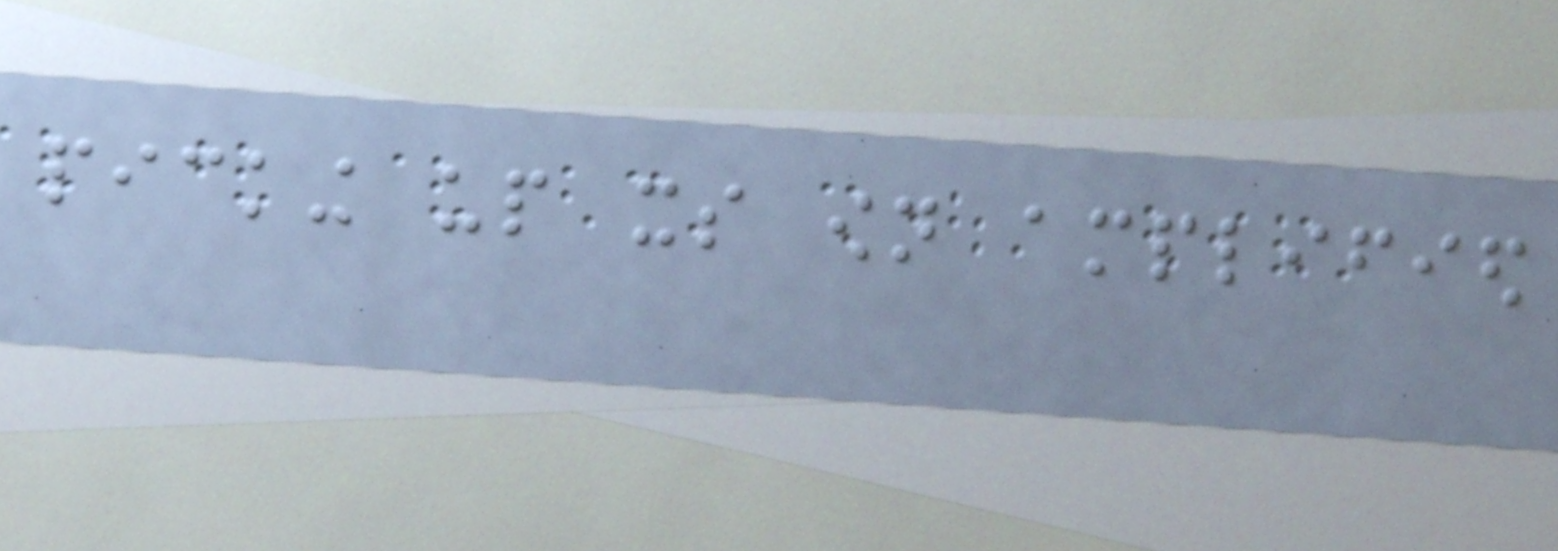picking up its own amplified
